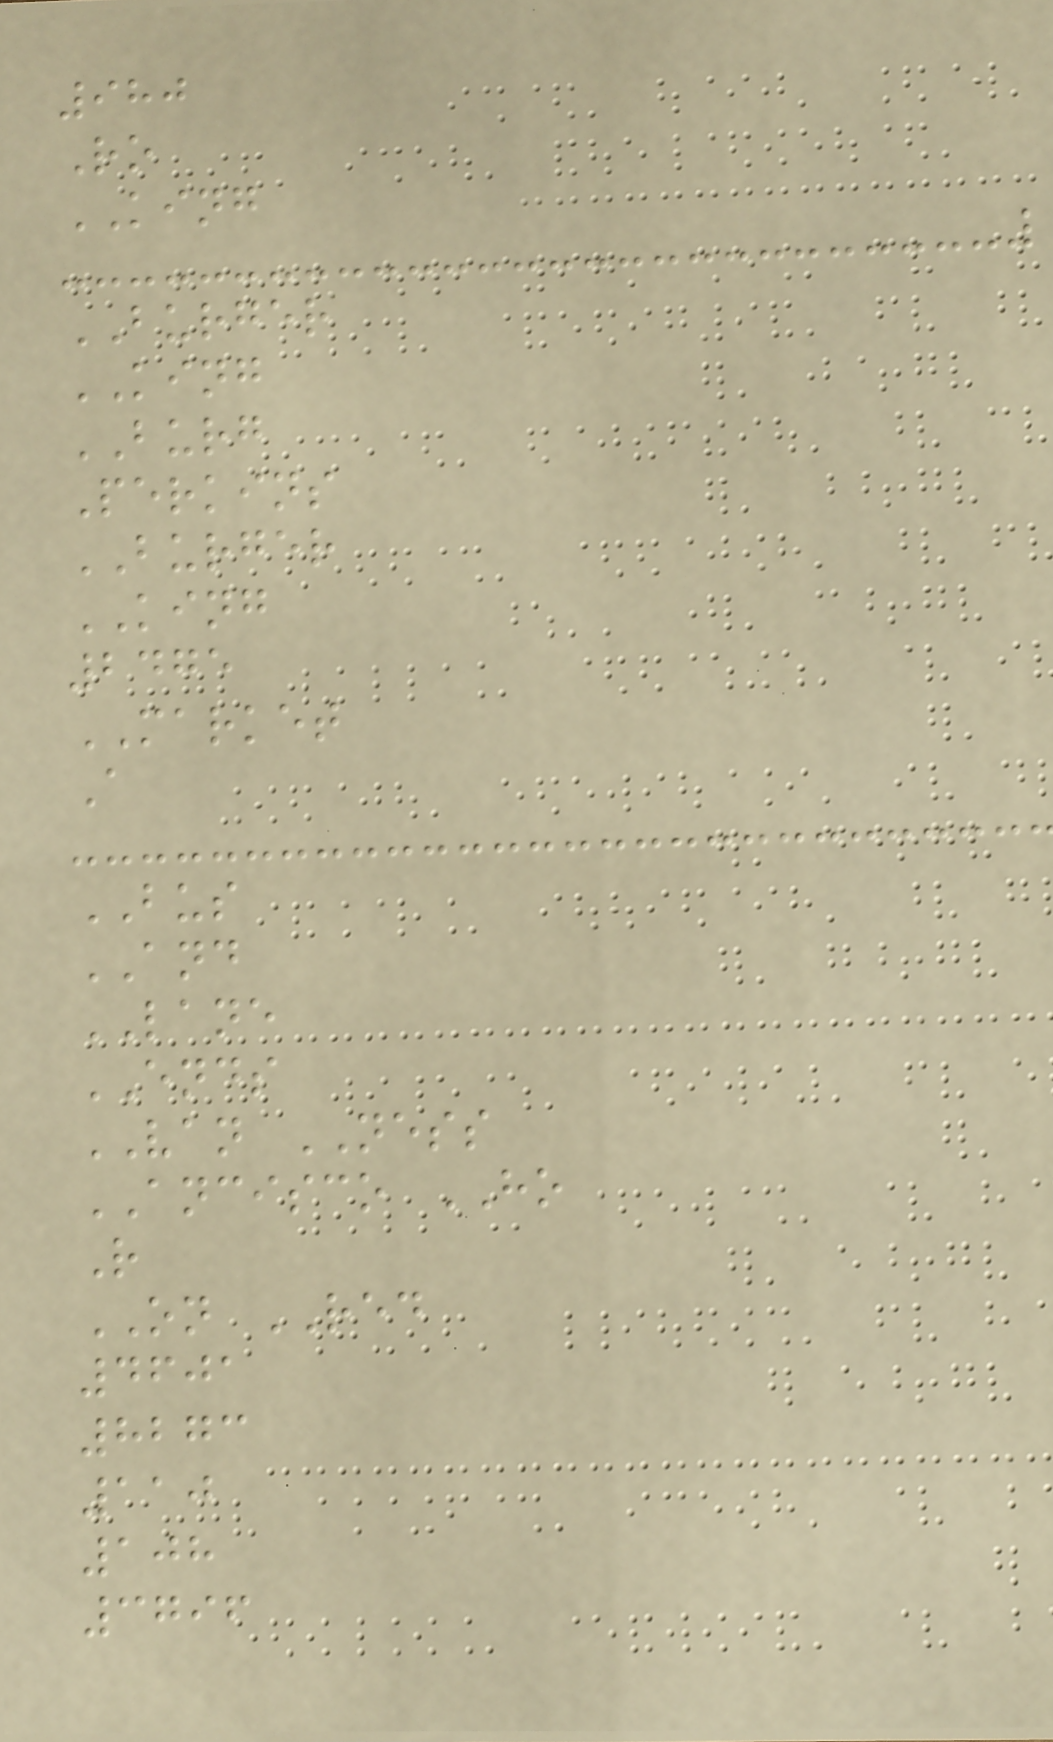980
Ro
KING
BURGER
KING
BURG
Perkins
BURGER
KING
2475
MARKET
A
BUS
AND
LANE
ENDS
VAN NESS
ANCISCO HO
R
ON RED
4601
8273
110
108
3796
